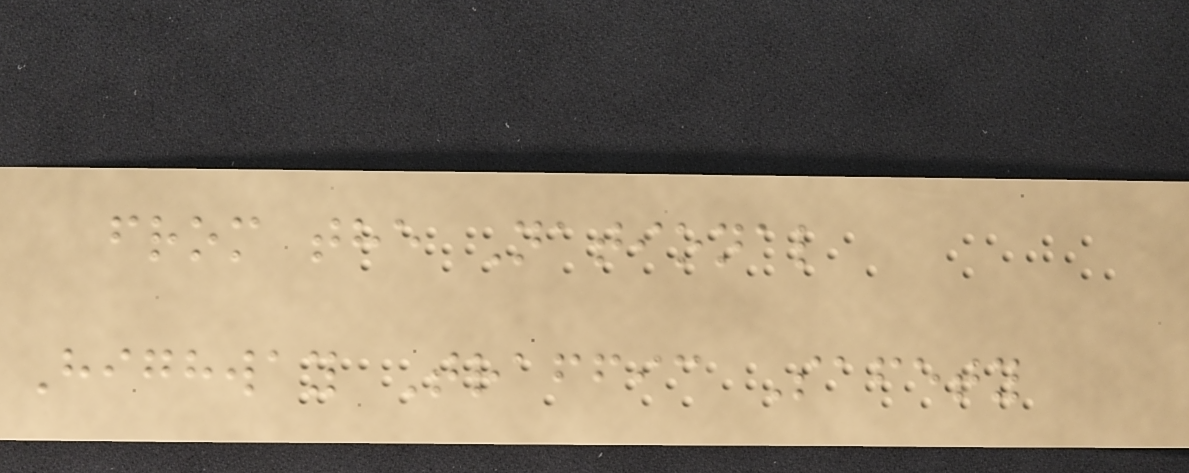from the National
Highway Traffic Safety
